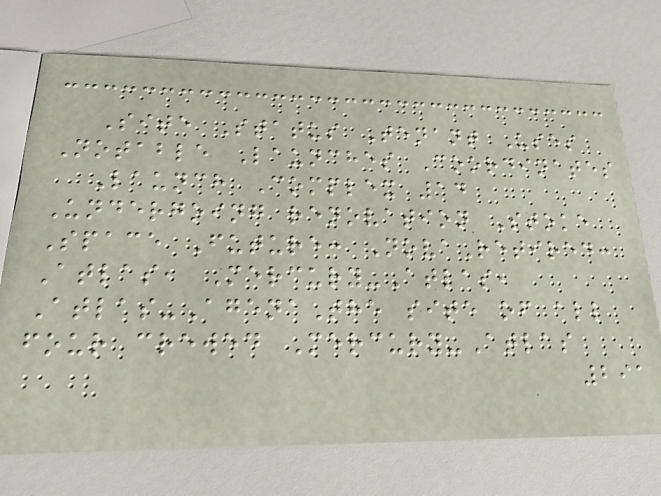Site Status Tenant Uses
Notable Launches Coordinates
Launch Complex 14
Undergoing renovation Stoke
Space Future: NovaRetired:
Atlas, Mercury-Atlas,
Atlas-AgenaThe site of all
four crewed Mercury-Atlas
291
